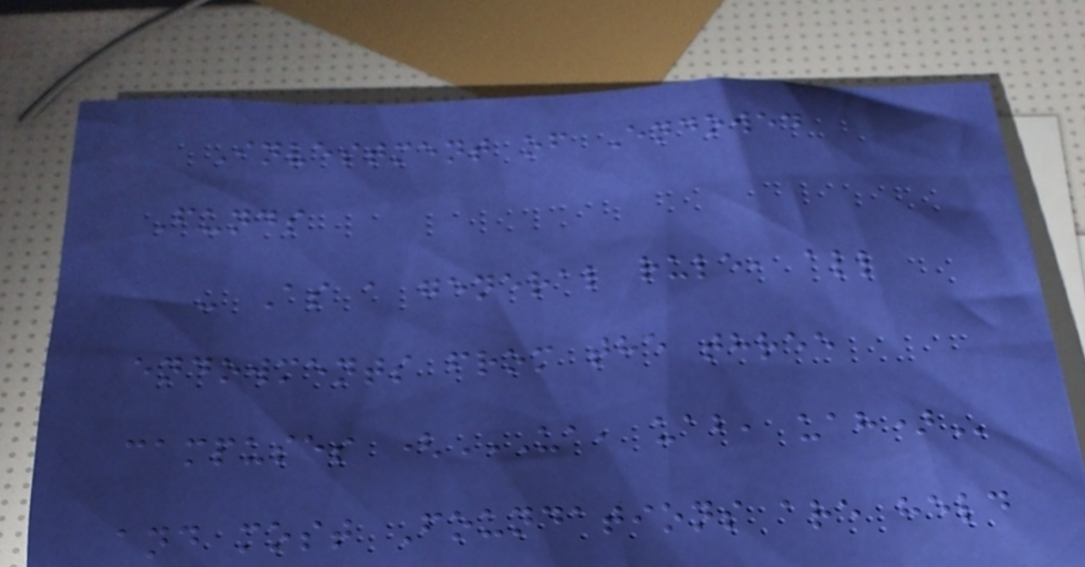Investment of Endowed
Funds
- As a general rule, all
endowments from the three
campuses (UA, UAB, UAH)
and most Foundations are held
